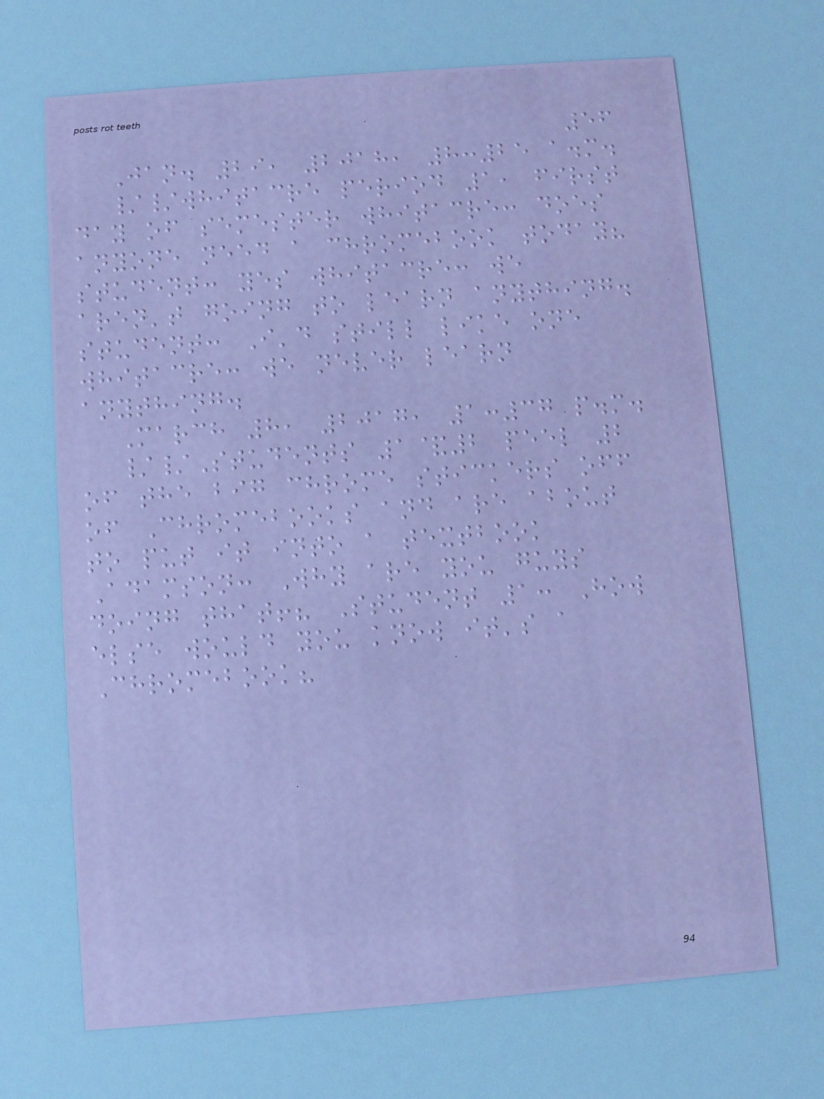56
Jan. 29, 2018, 8:25 a.m.
//whitacre period 1, first
day of semester whitacre: does
anyone need a chromebook today?
student: yes whitacre: we
aren't going to learn anything.
student: I'd still like one
whitacre: we never learn
anything.
March 8, 2017, 1:37 p.m.
//Students 1&2 peel 2
of the big chrome stickers off
of Chromebooks and are about
to put it into a textbook
Adamson: Why are you guys
doing that!? Student 1: How
else would you know it's a
Chromebook?
